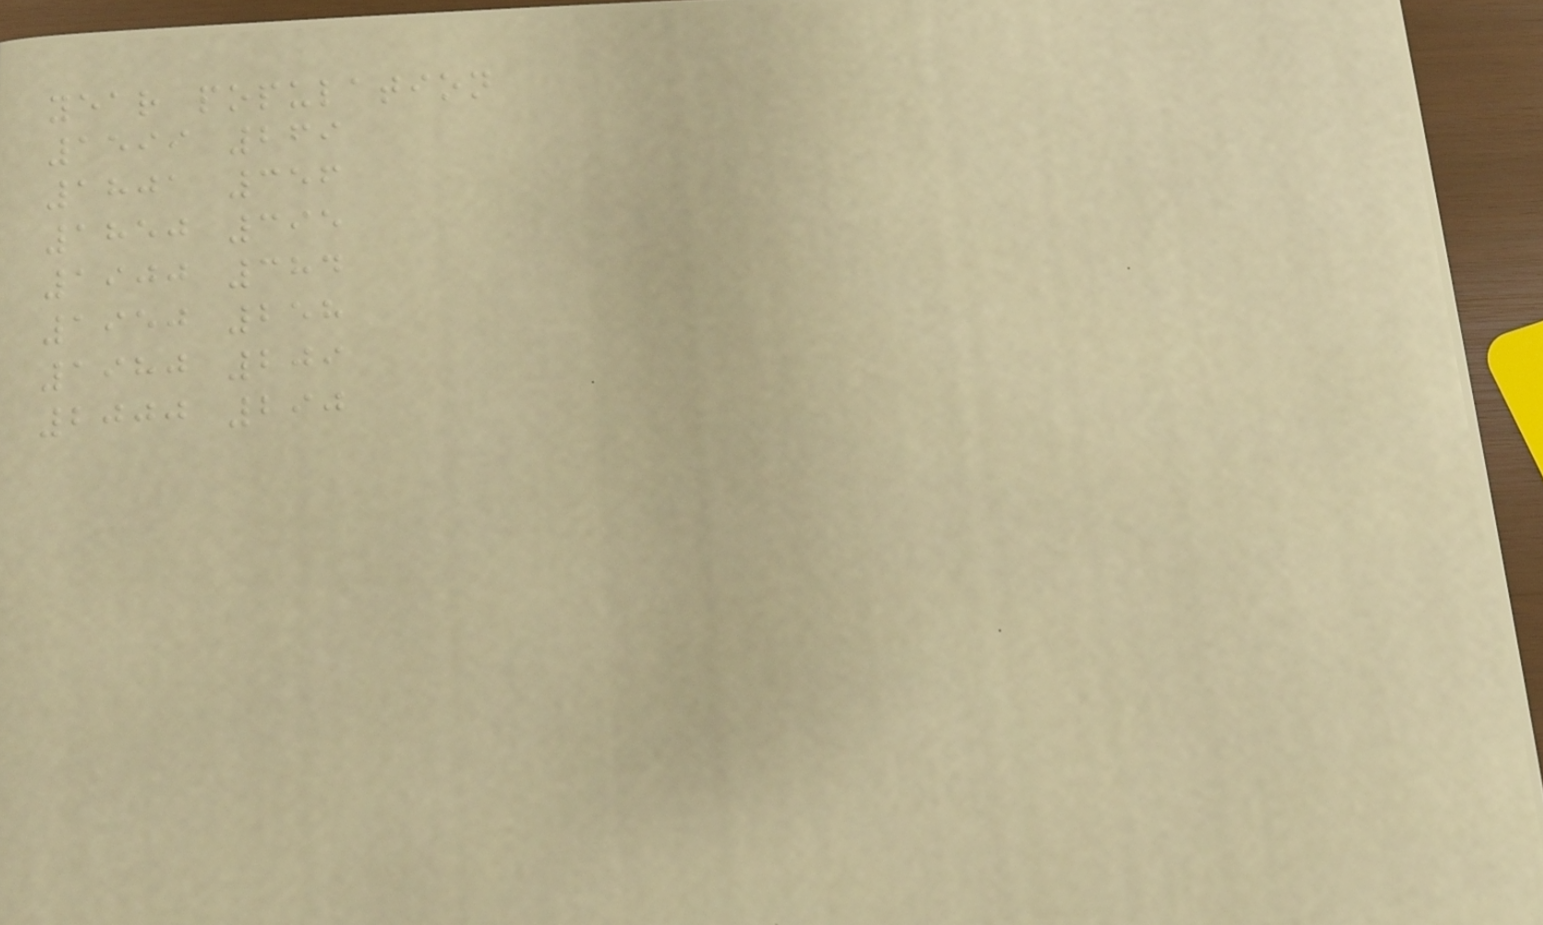year population
1599 269
1801 356
1850 395
1900 384
1950 258
1980 209
2000 290
